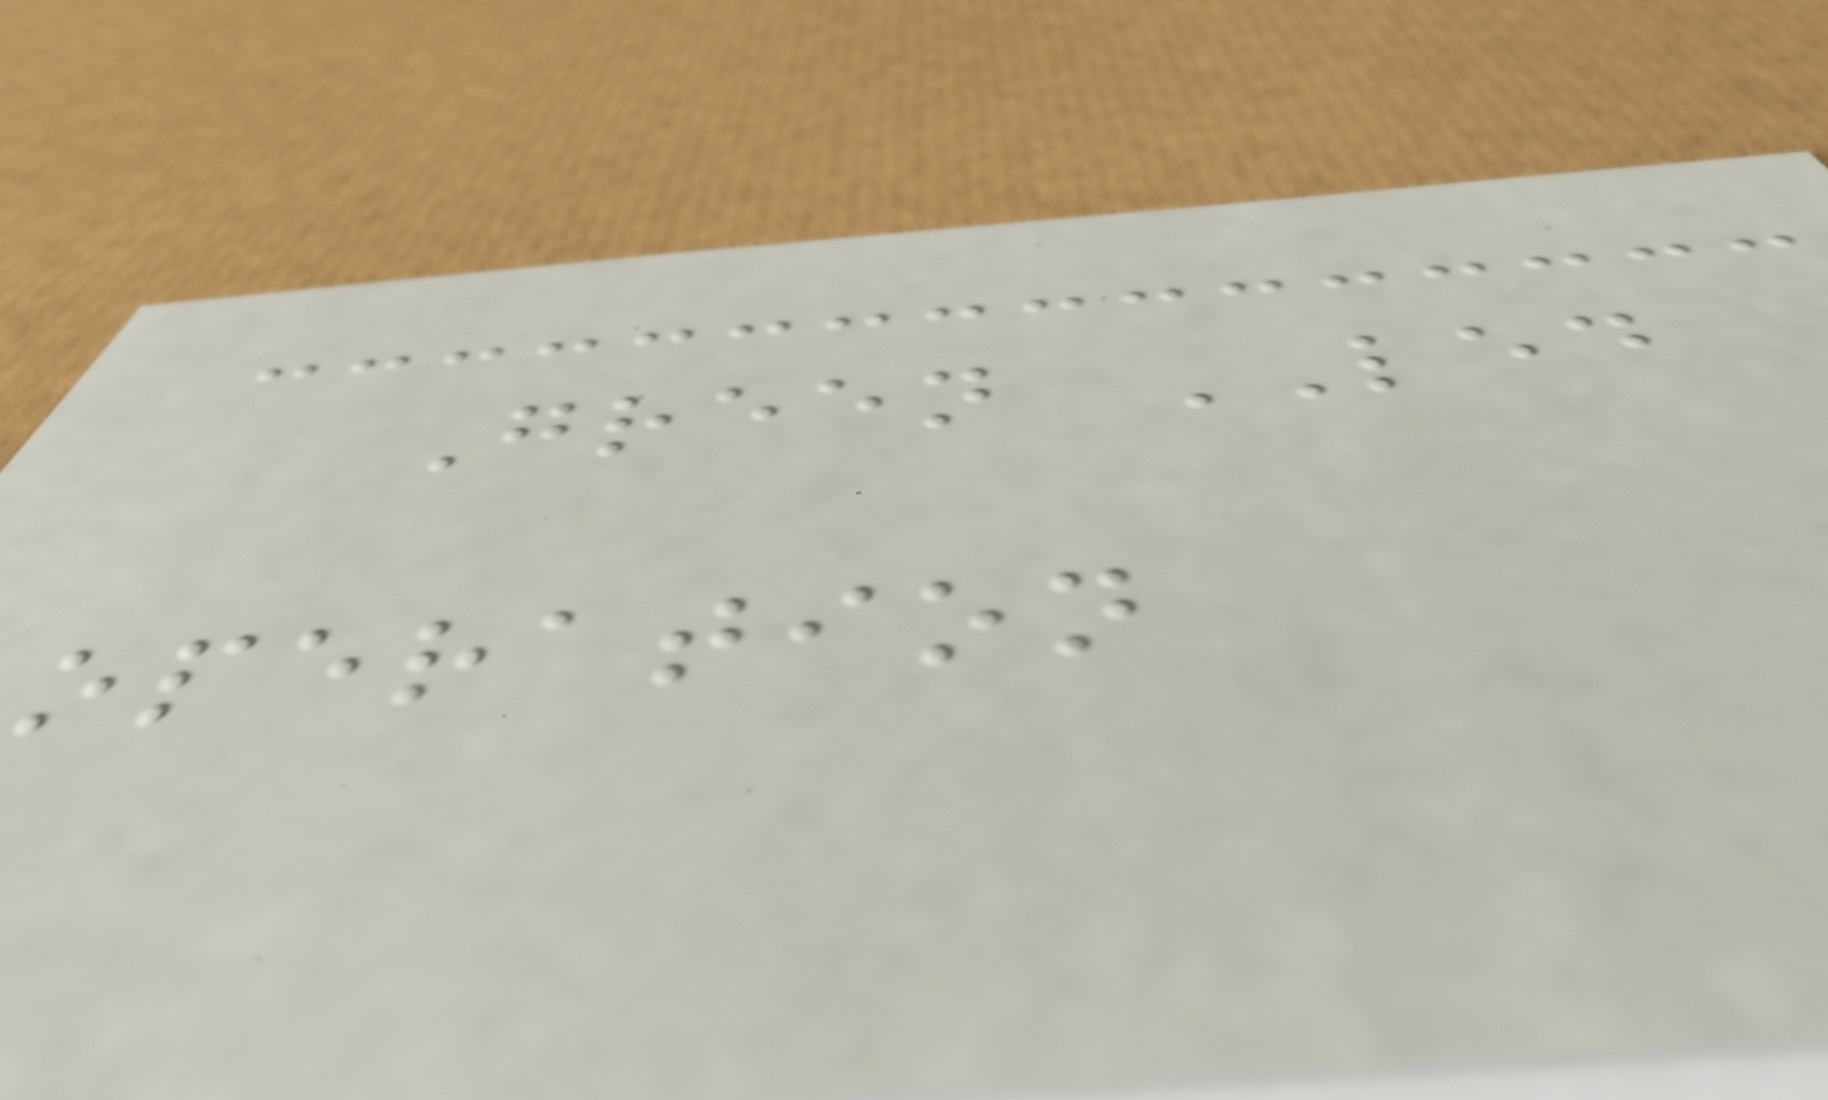Green LED
operation
